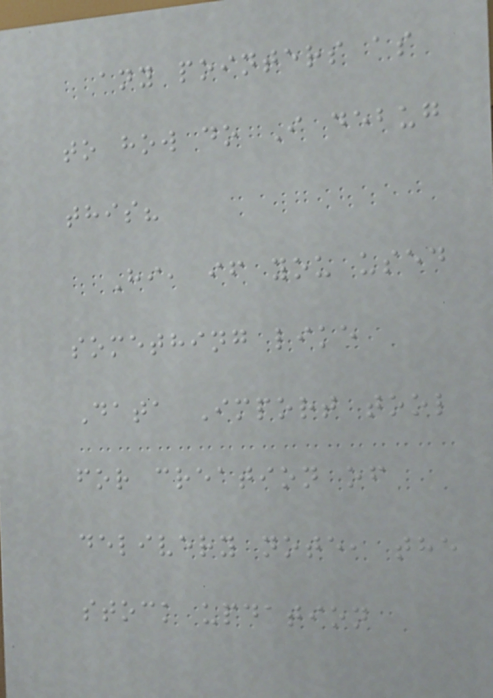any pointers as
to how do I debug
this?
Hi, if you used
something like
Data Import tool
for creation of
delivery note, the
stock updation
